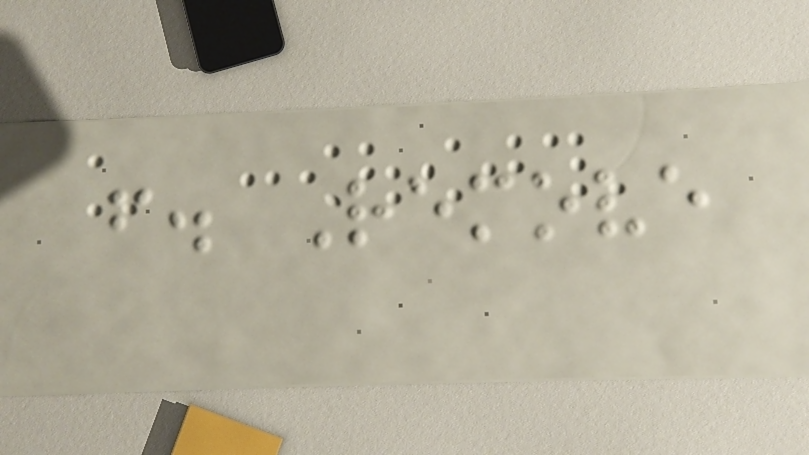f. Remove
